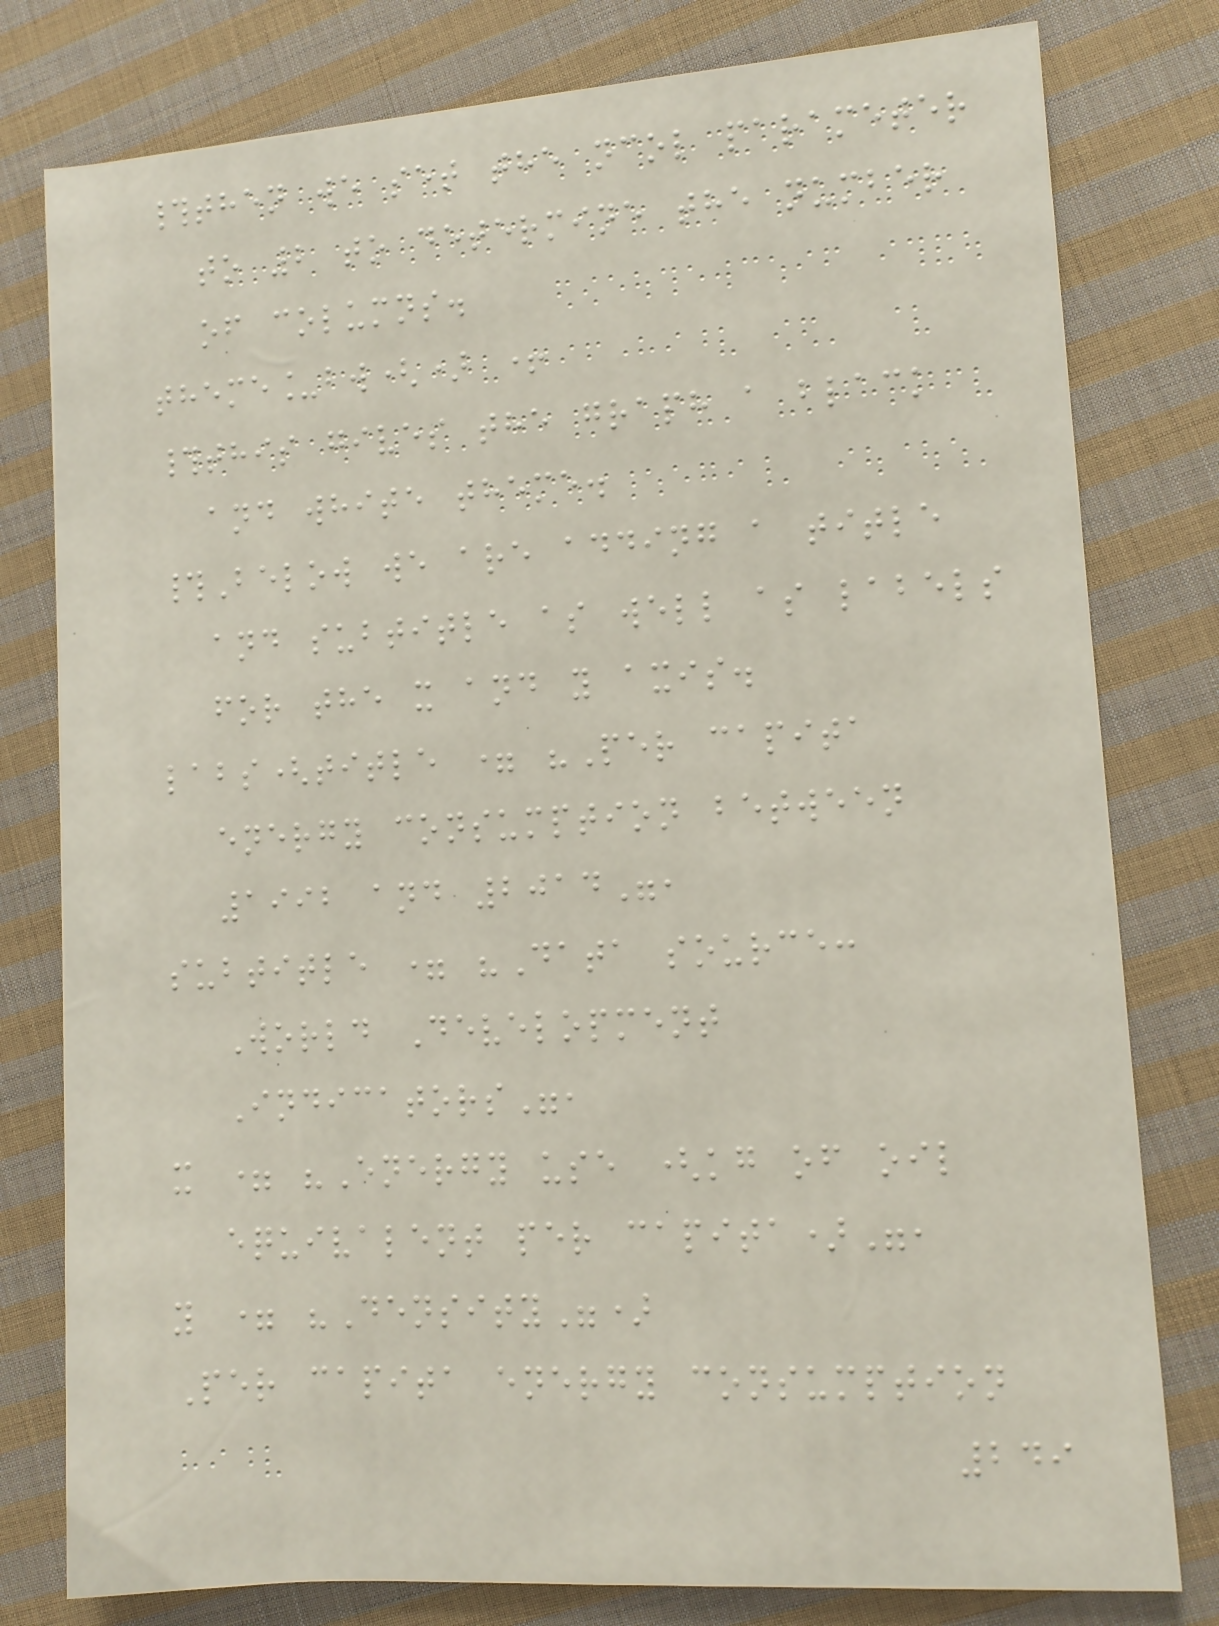#then we set the ncol parameter
to 2 to determine the number
of columns.
theme_bw() +
#this gives the graph a black
and white theme.
#Below we are adding a title
and subtitle as well as labels
for the x and y axis.
labs(title = "Per capita
energy consumption between
1992 and 2014",
subtitle = "Data source:
World Development
Indicators",
x = "Energy use (kg of oil
equivalent per capita)",
y = "Density")
Per capita energy consumption
249
